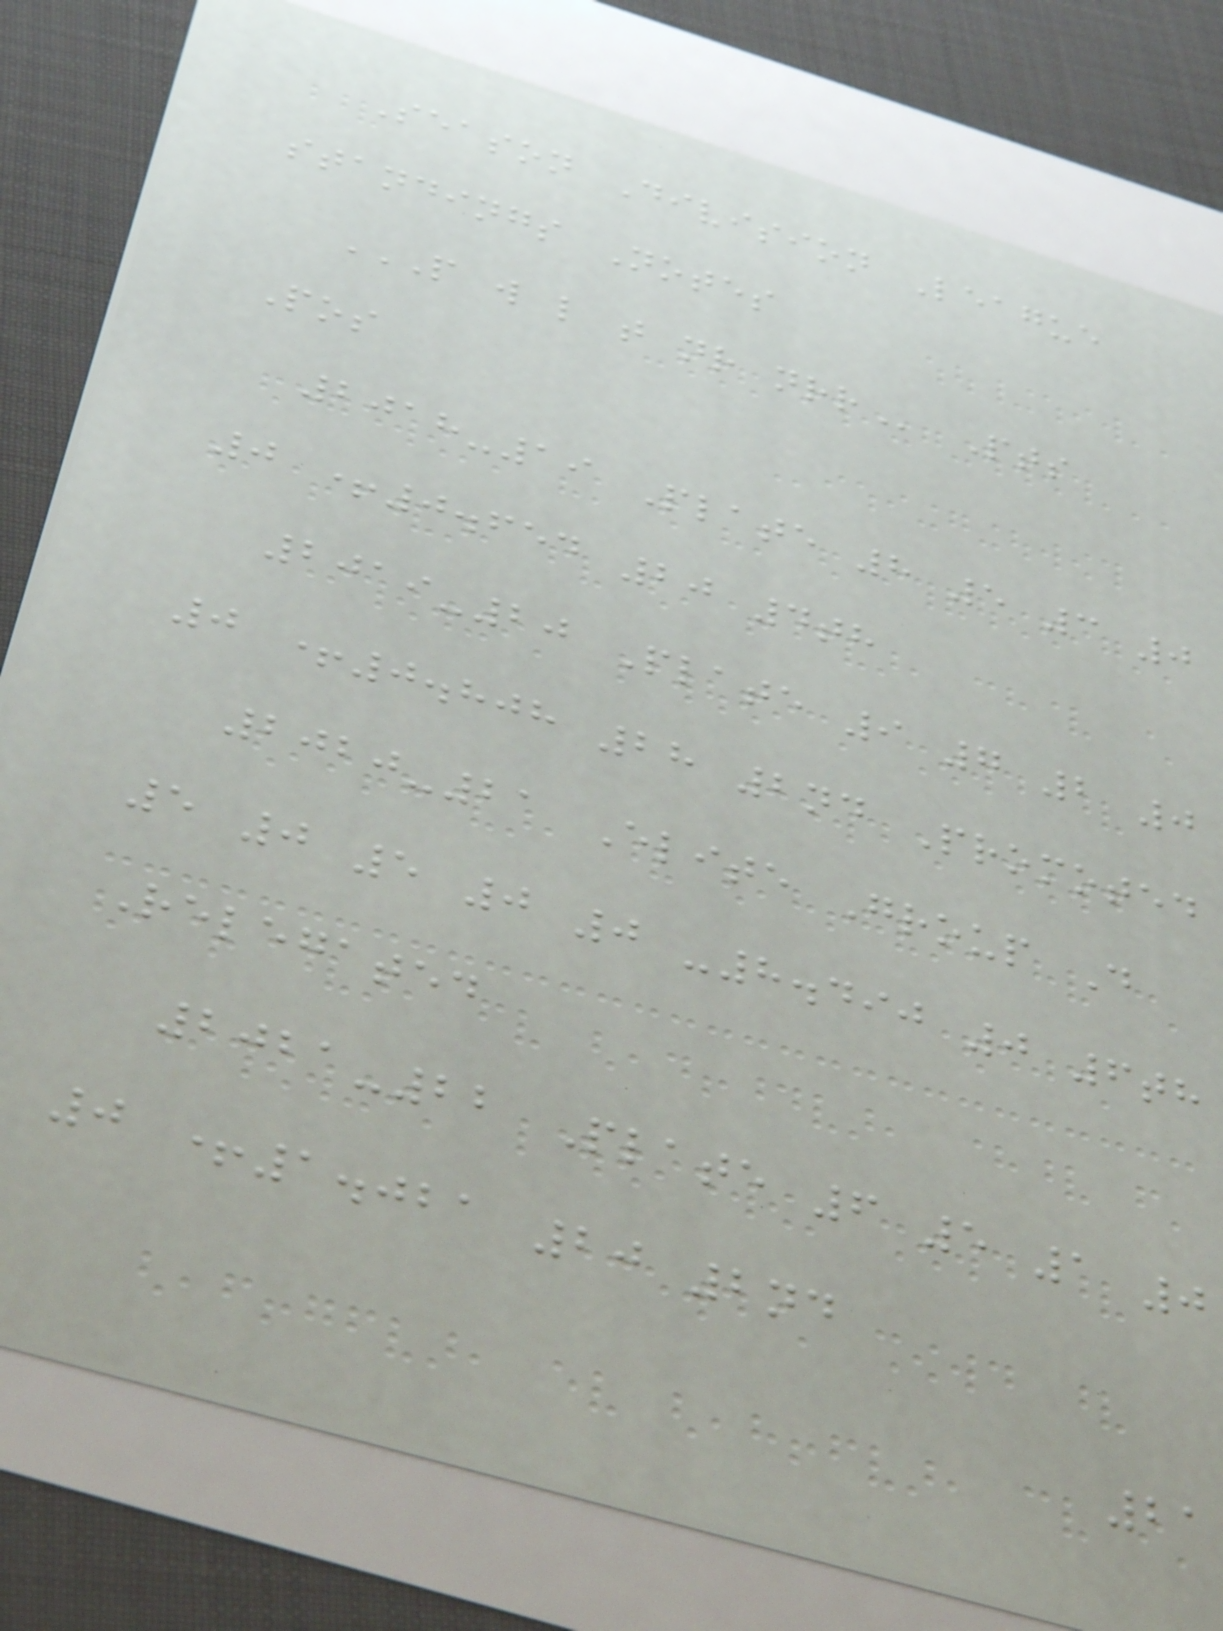Season Division League
standings Notes
P W L T NR NRR Pts
Pos
2018-19 Plate 8 5 3 0
0 +0.654 20 4th
2019-20 Plate 9 7 2 0
0 +0.808 28 2nd Promoted
2020-21 Elite Group D
5 0 5 0 0 -8.490 0 6th
Relegated
2021-22 Plate 6 5 1 0
0 +1.021 20 2nd
21
